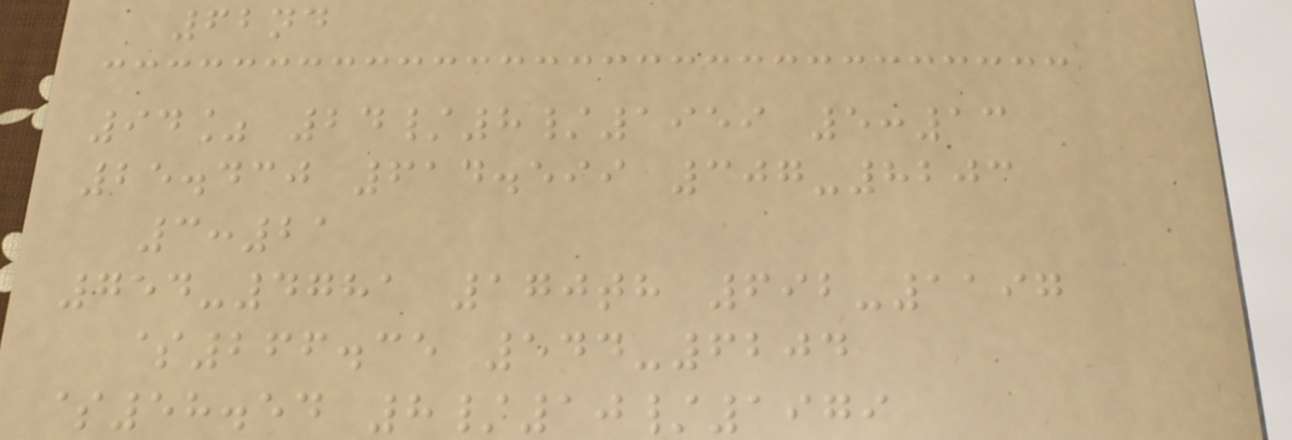62nd
94% 24/8/1959 5:13
25.430 614.599 307-8203
3:21
754-4781 170th 692-1197
$266.35 544-6204
$58.54 8/10/1979
